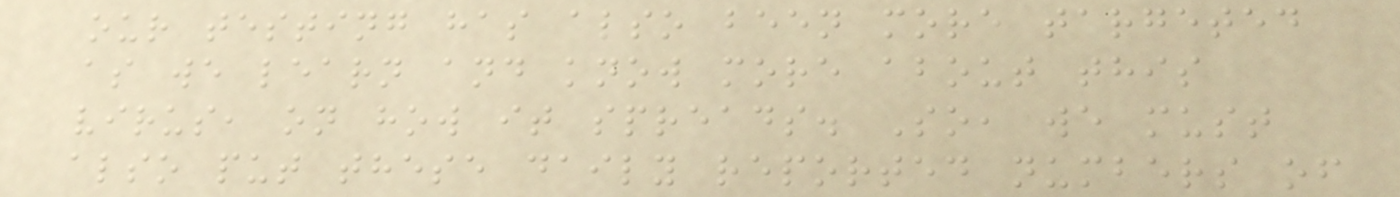our testing has also been more targeted
as we learn and know more about this
virus, on how it spreads. So, we must
also put these daily reported numbers of
